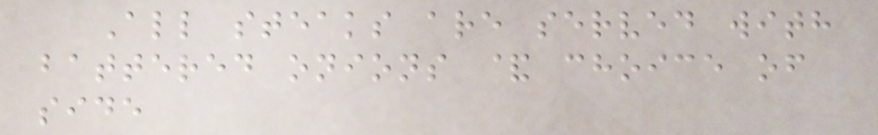All steaks are served with
battered onions & choice of
side
